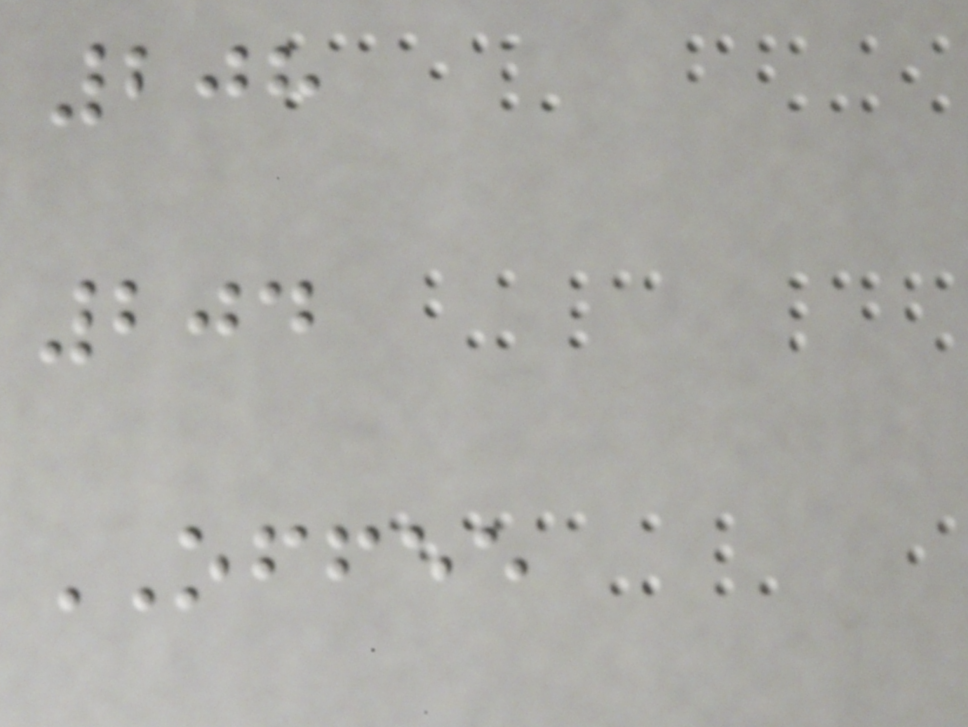208
204
OFFEE
